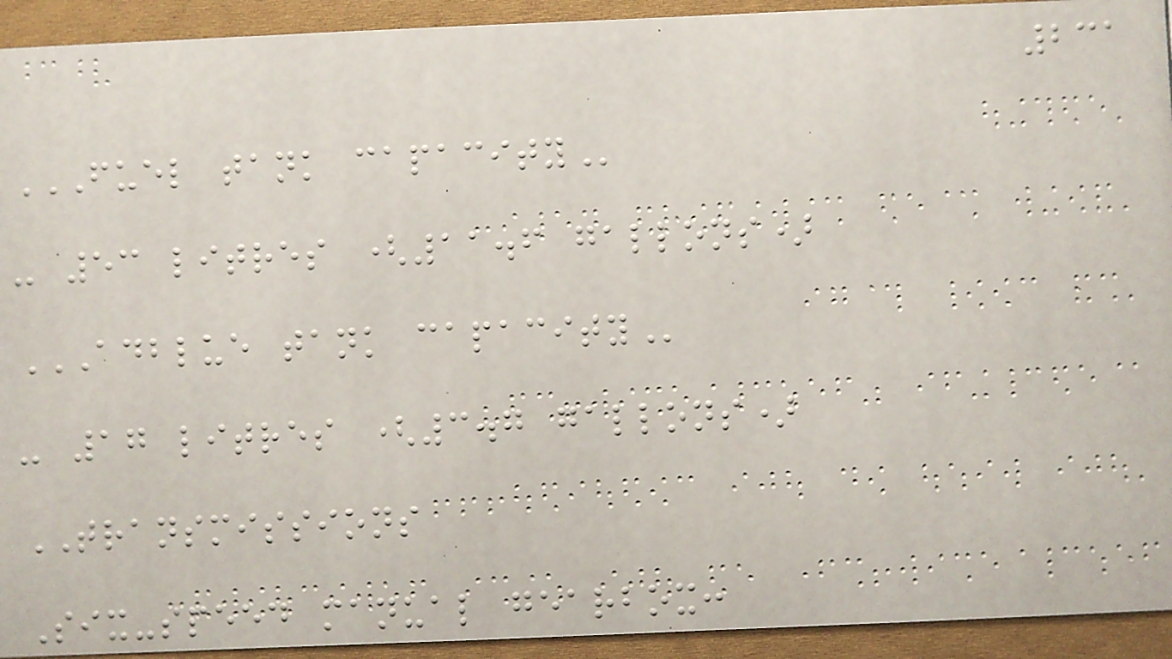231
FUEL TANK CAPACITY
- 53 litres (11.6 gallons)
ADBLUE TANK CAPACITY
- 17 litres (3.7 gallons)
TRANSMISSIONS
Six-speed manual gearbox:
